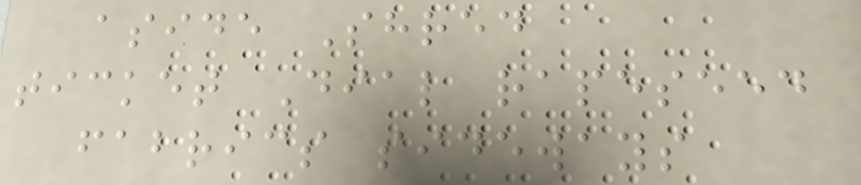aside Shred
ticket Dial rapeseed
fabrics sideways
